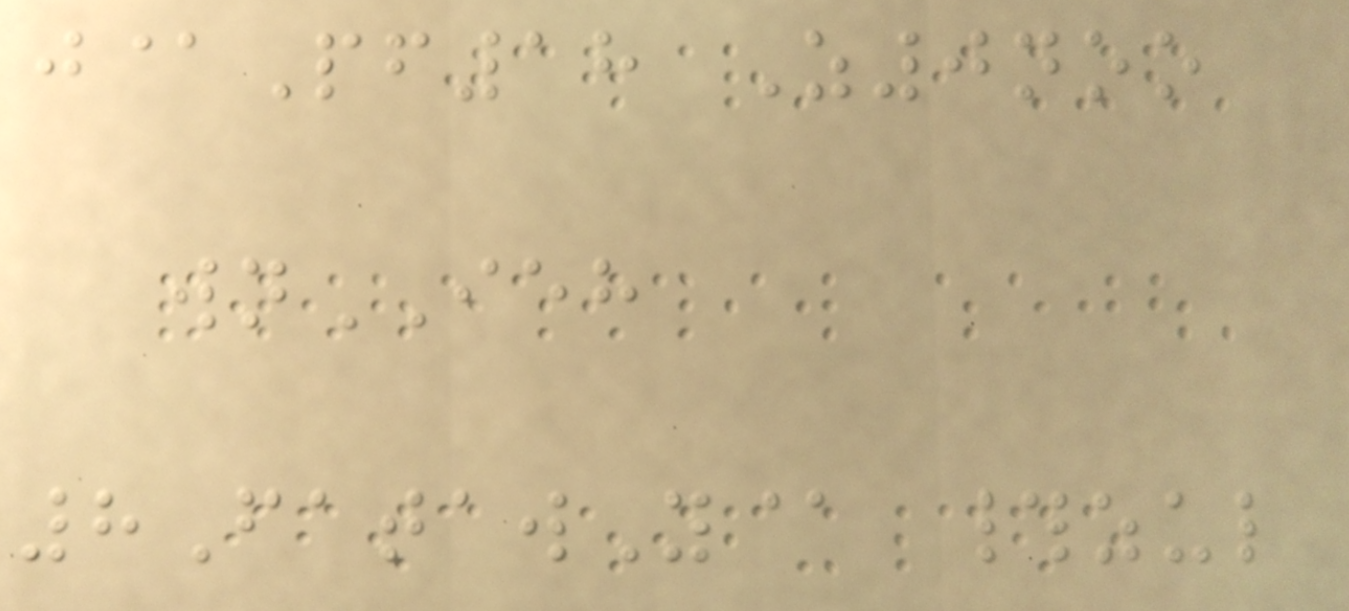j@Pf18 Z0noo
wnIEH
8FatawY@ #zul
